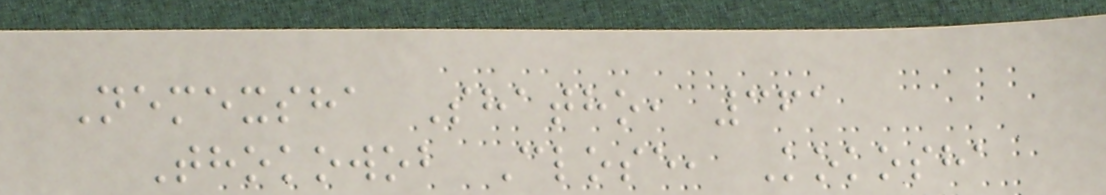Nemexsha Shatho, 361
Thokowob Close, Kokosha
